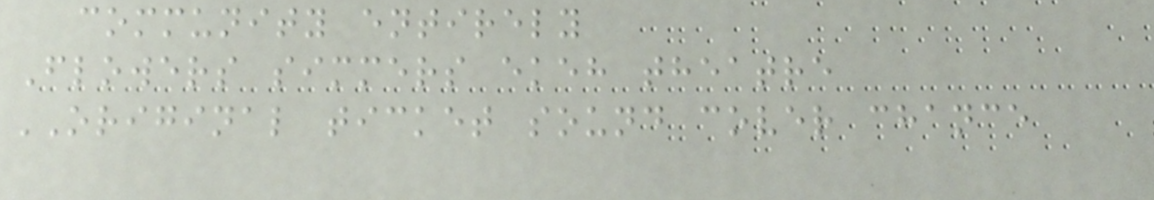community entirely
Flowers simmers ekeh theatre
ORIGINAL ticket sound cover chance
